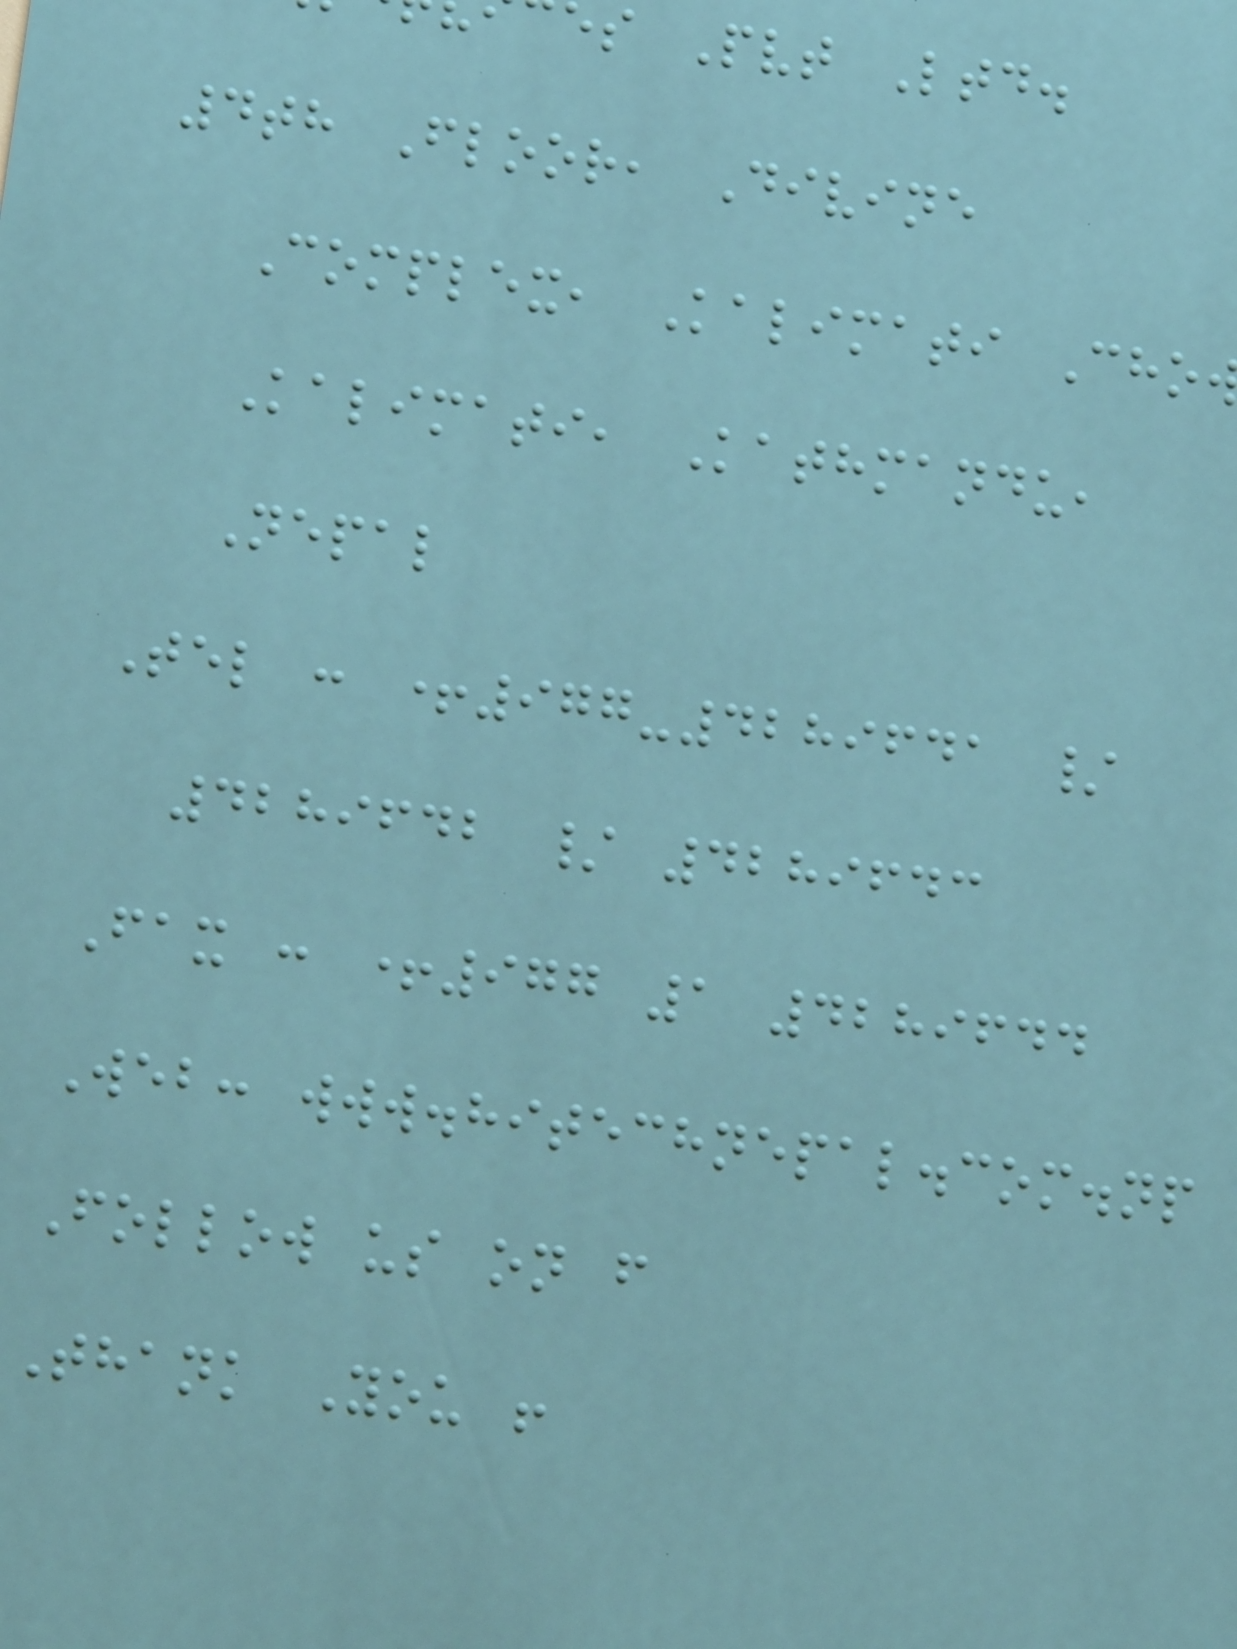s Pvt Ltd.
4th Floor, Divine
Complex, Kalimati Cho
Kalimati, Kathmandu,
Nepal
Tel : +977-4289641 /
4289642 / 4289643
Fax : +977 1 4289644
Web: www.hitechnepal.com.np
Follow us on f
Thank You !
